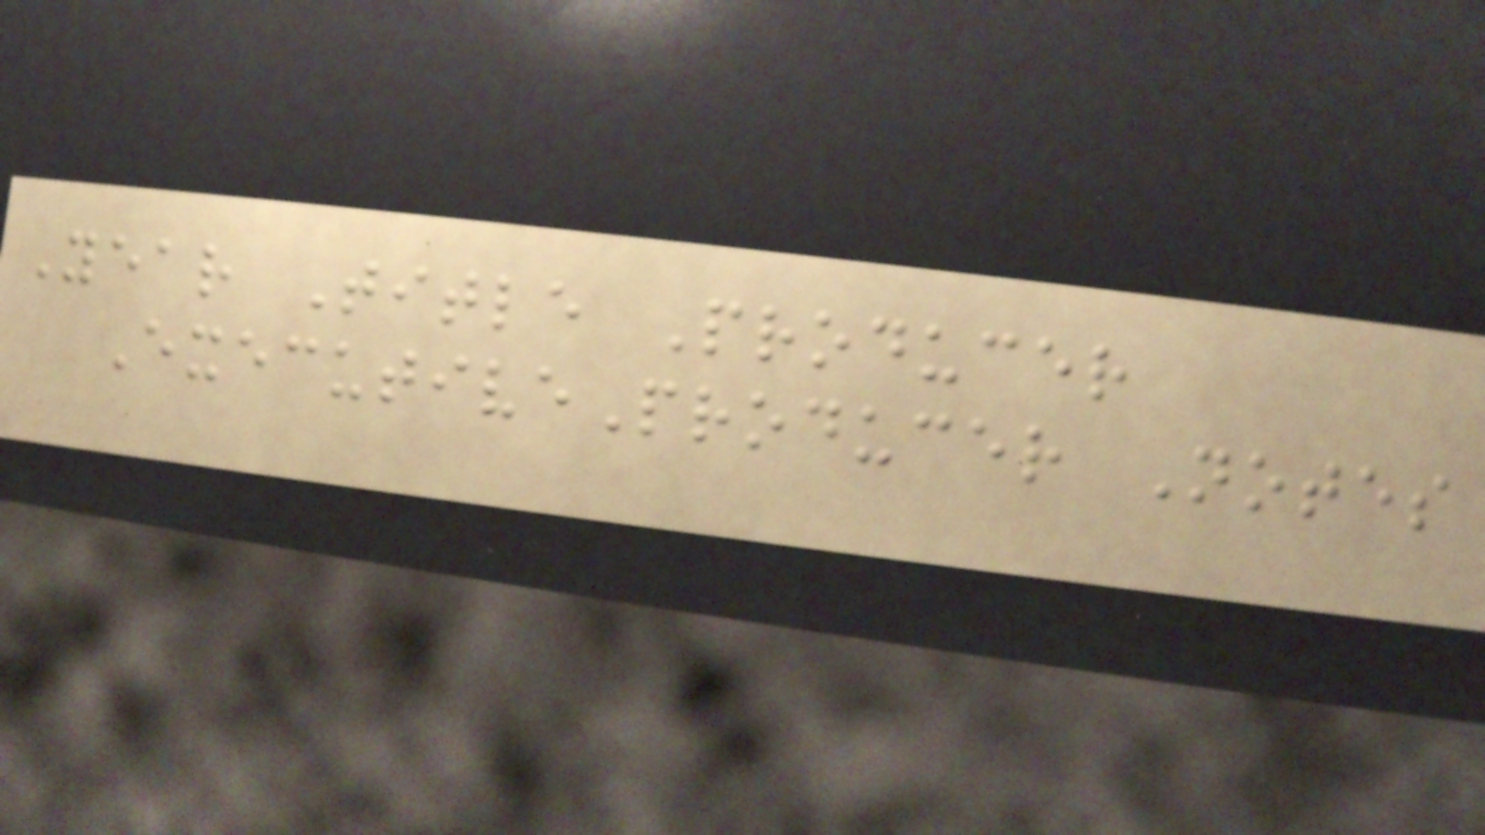Year Title Producer
ExecutiveProducer Notes
